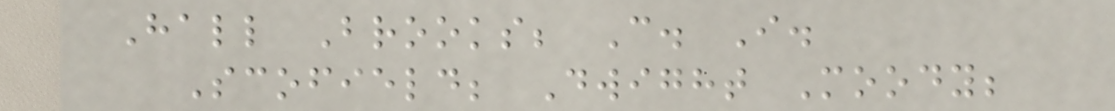Hall Brooks; C. I.
Scofield; Dwight Moody;
